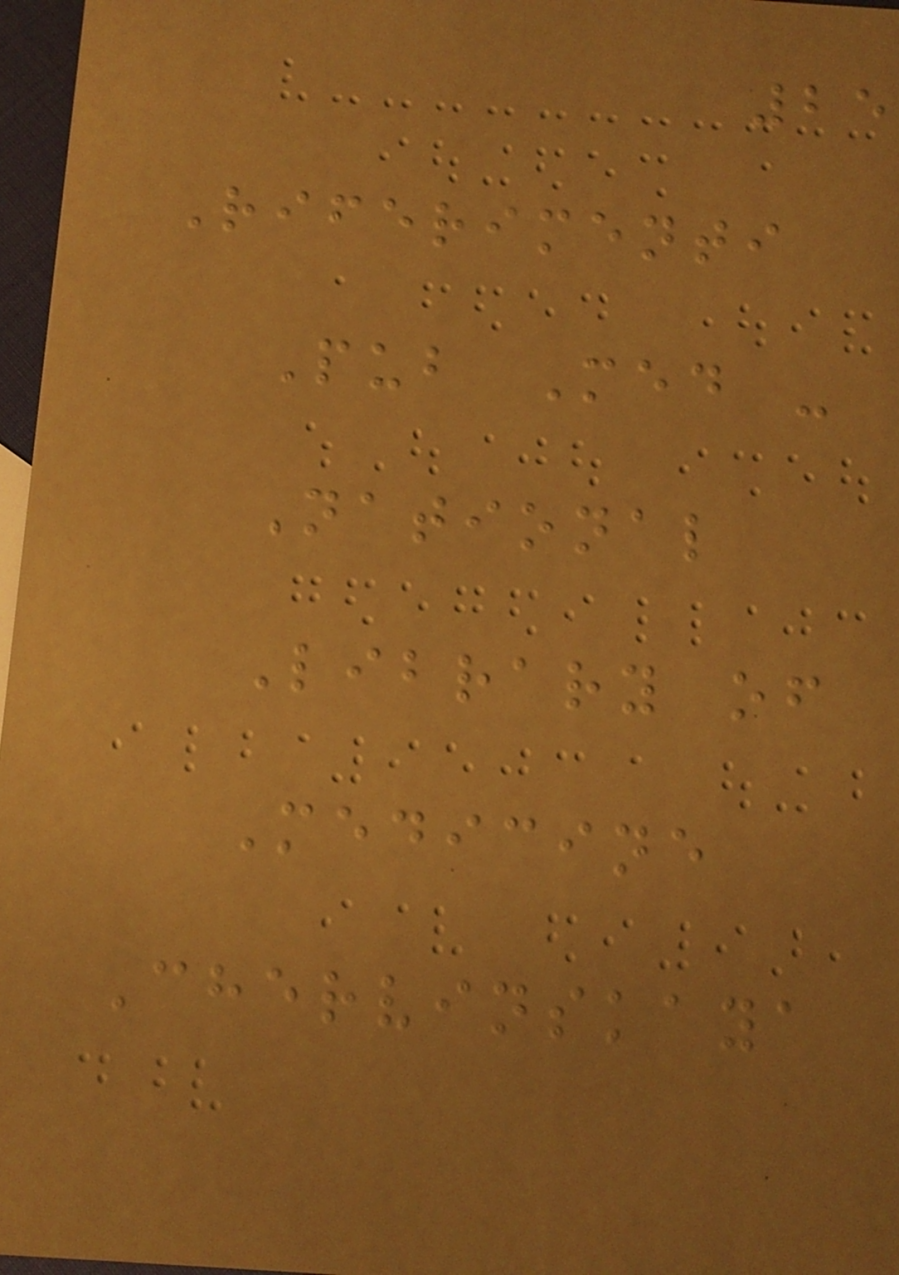25
Riferimenti
Pub Med -
National
Library of
Medicine
Chervinskaya
